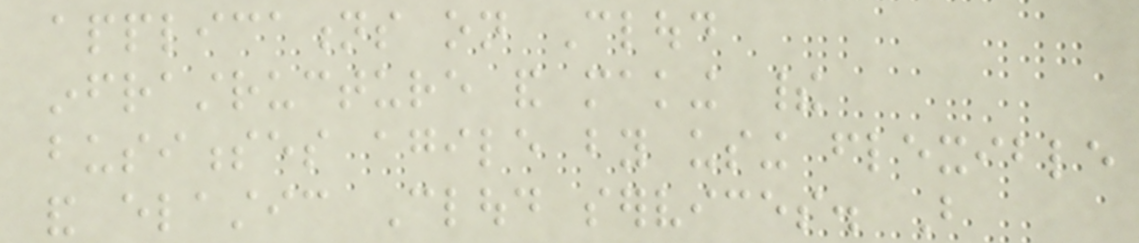applications on Cloud
infrastructure and making their
businesses agile by using flexible
and elastic Cloud services. But
